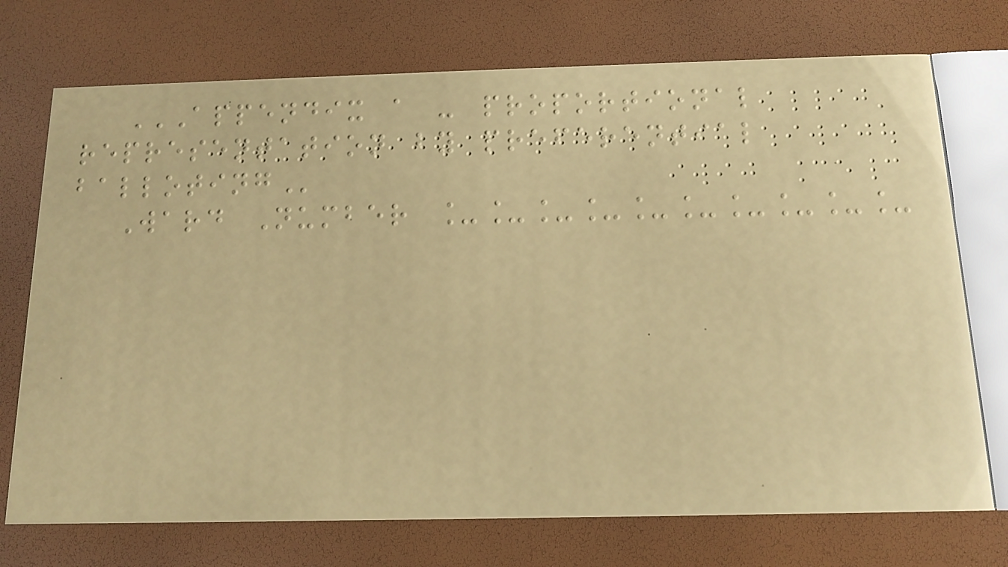APPENDIX A - PROPORTIONAL
REPRESENTATION BY PREFERENTIAL
BALLOTING
Ward Number __________
